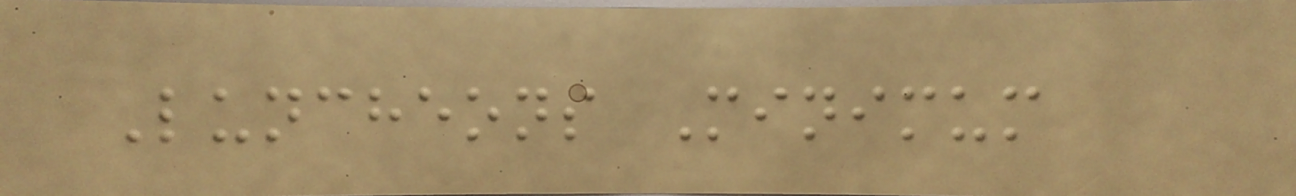Luncheons Minimum
